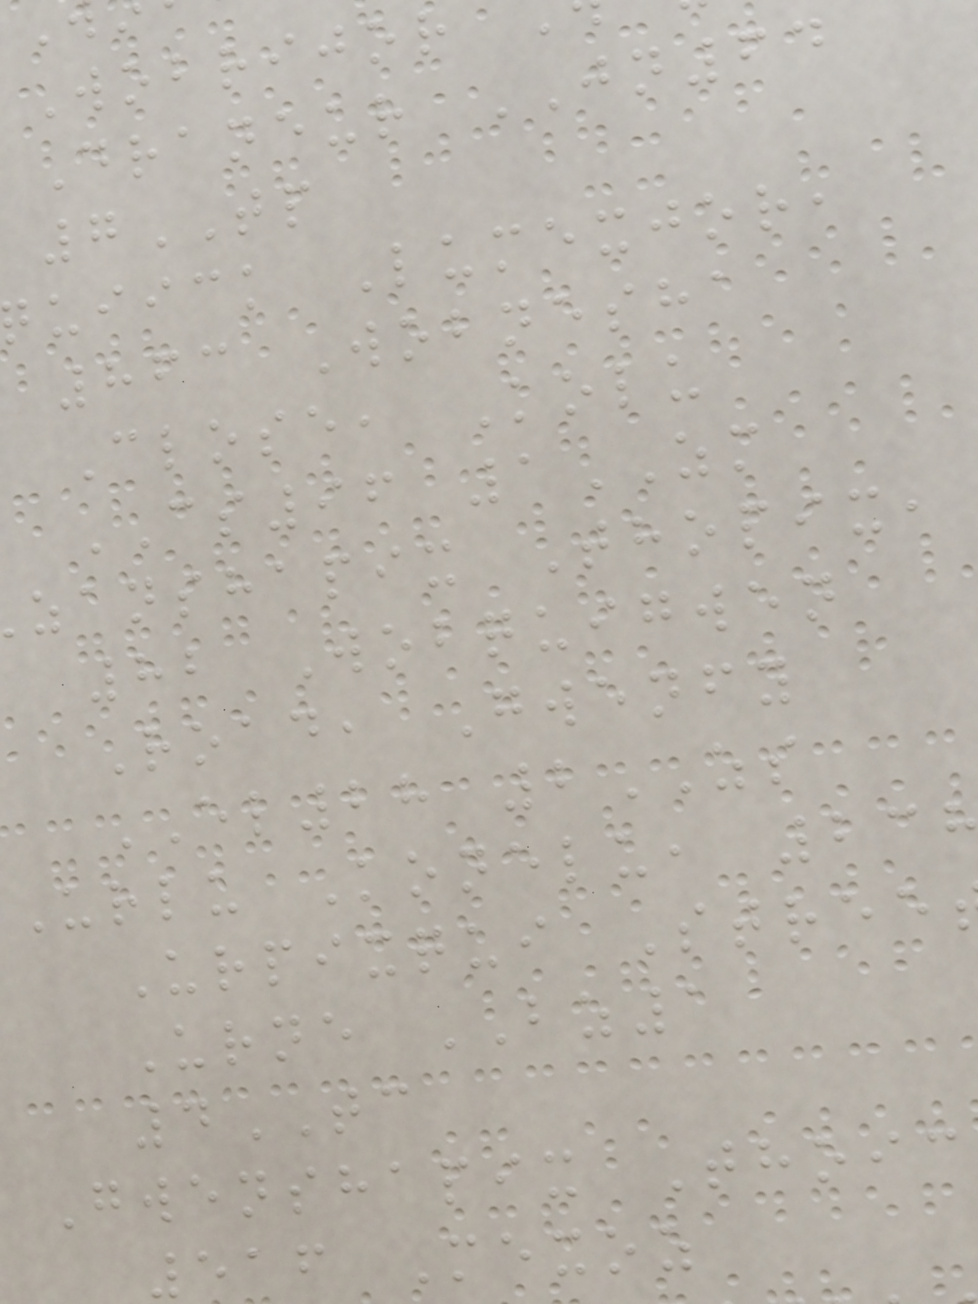Wobrijor
Draneur JN64
7TP
uiick Lumexjor,
863 Wobnesha
Close, Kolu
CS96 1ZM
zanshapix Thopix,
82 Wobquigwen
Road, Gwenfy
EL28 2ZS
Urlu Konelu, 23
Urpixqui Stree
Urne BZ1
4TC
Gwenshapix Thoic
516 Mexoz
